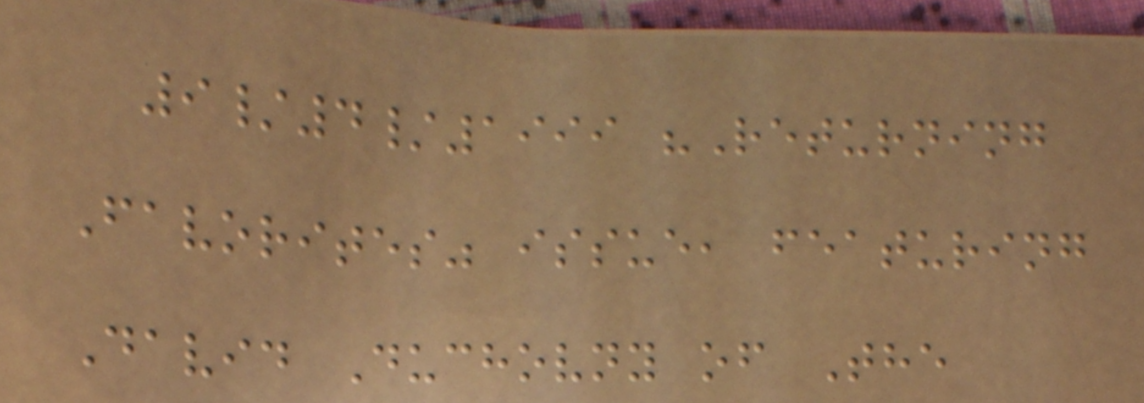9/4/1999 "Returning
Favorites" issue, featuring
David Duchovny of The
